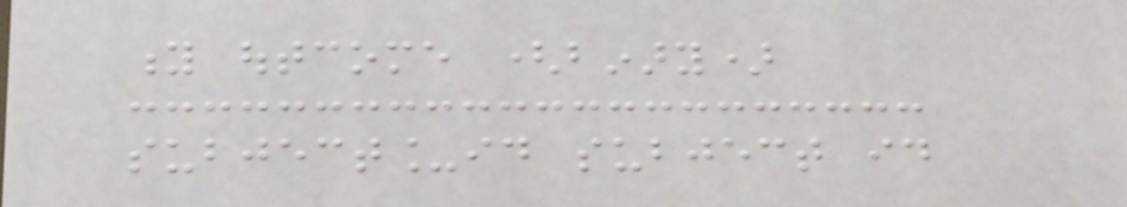y outcome (binary)
subject_id subject id
